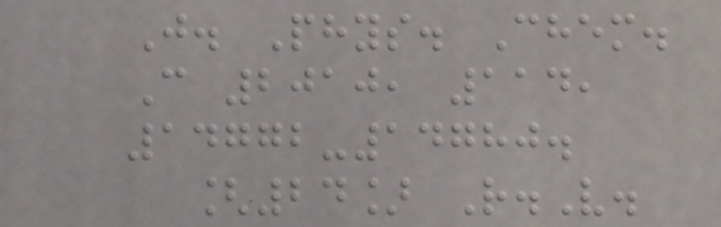J. Phys. Chem.
C 2010, 114,
14772-14780.
[24] R.V.
